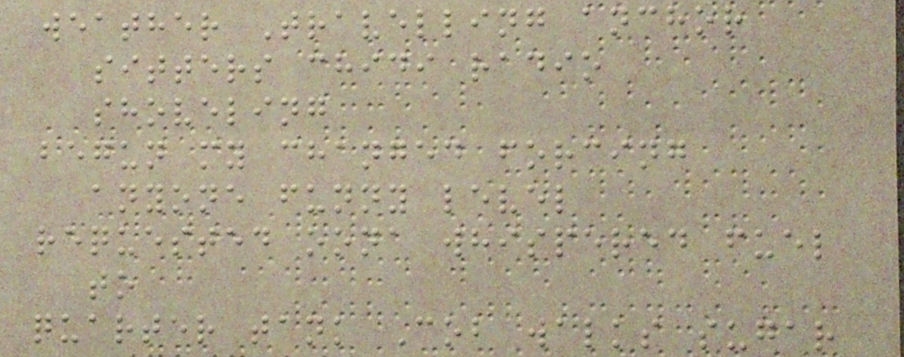weather Travelling anchor
sitters chidi radio
shoveling
begun my changed forcing
anyone funny level
requested oona whispered fuel
to
quarter tank Cob walks sugar
